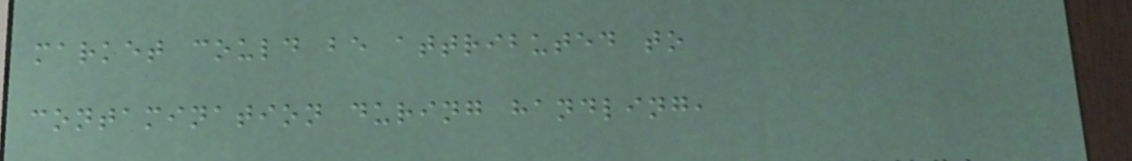market could be attributed to
contamination during handling,
